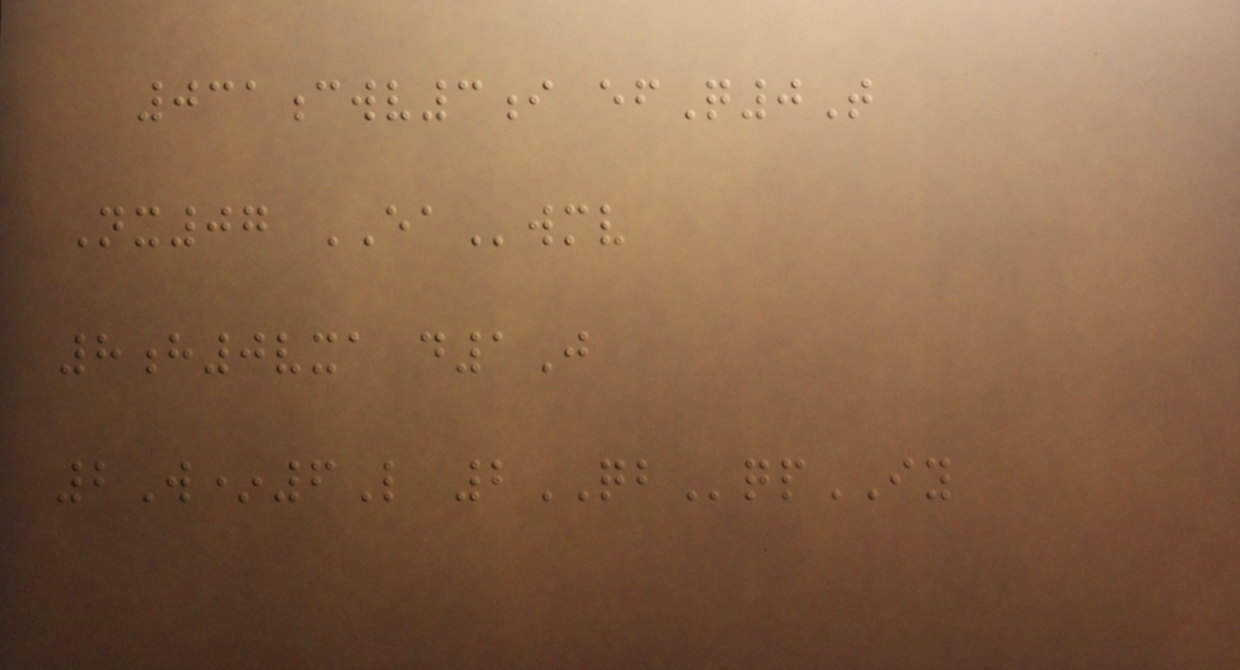031cwv3i efQ0T
Nx07 EAwmv
8h0vxa d1J
2W*6L 2QBqpIY
